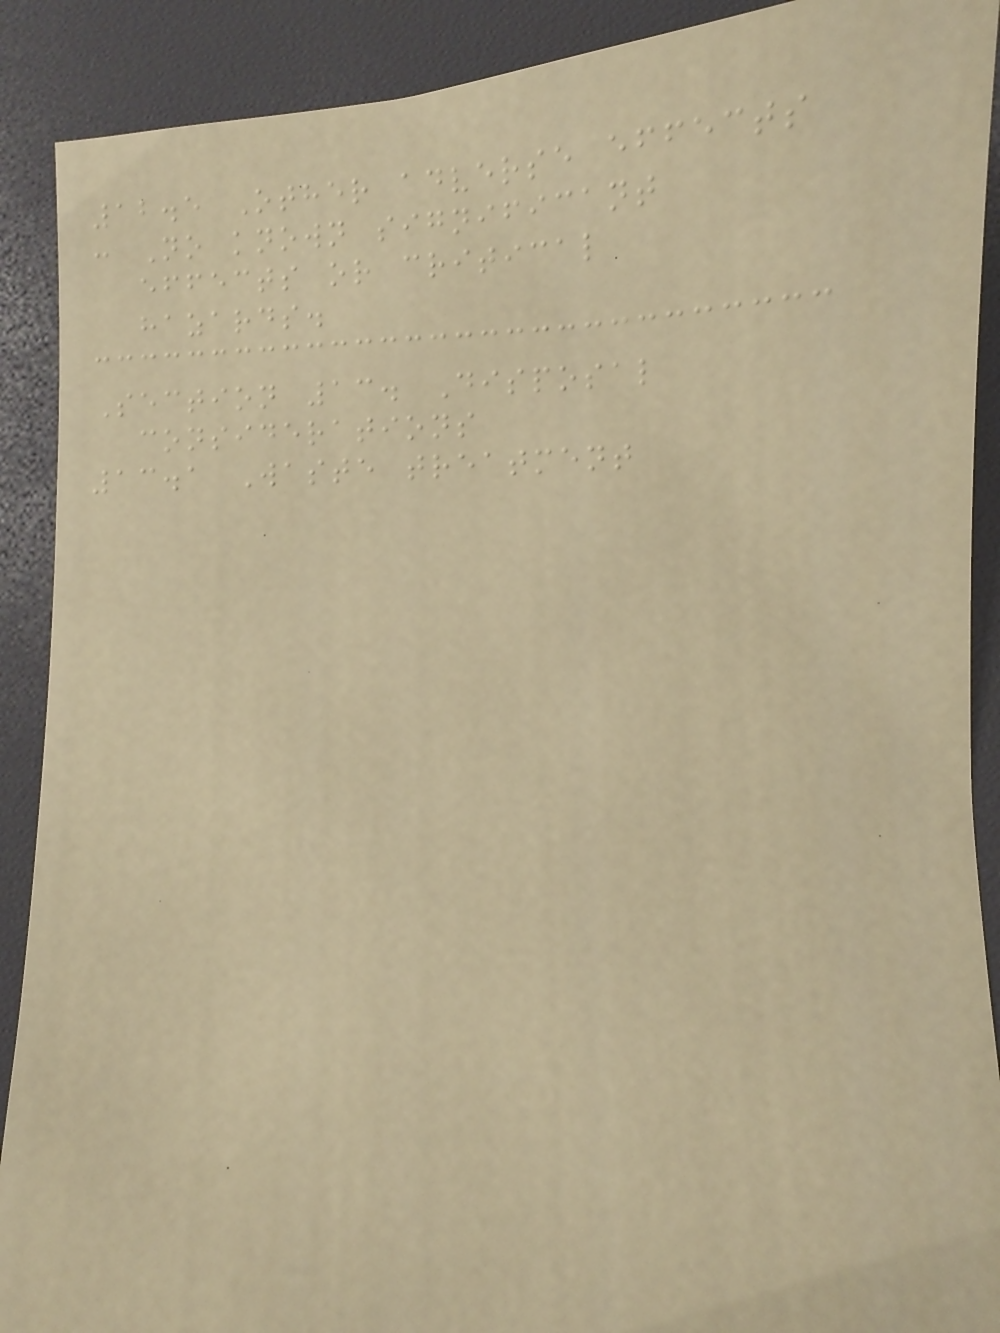12.5 Other adverse effects
: No known significant
effects or critical
hazards.
Section 13. Disposal
considerations
13.1 Waste treatment
